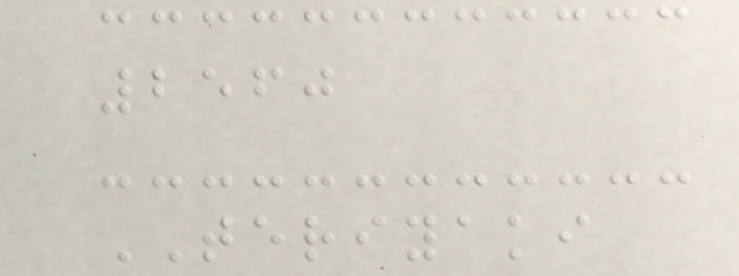2560
TERIYAKI
